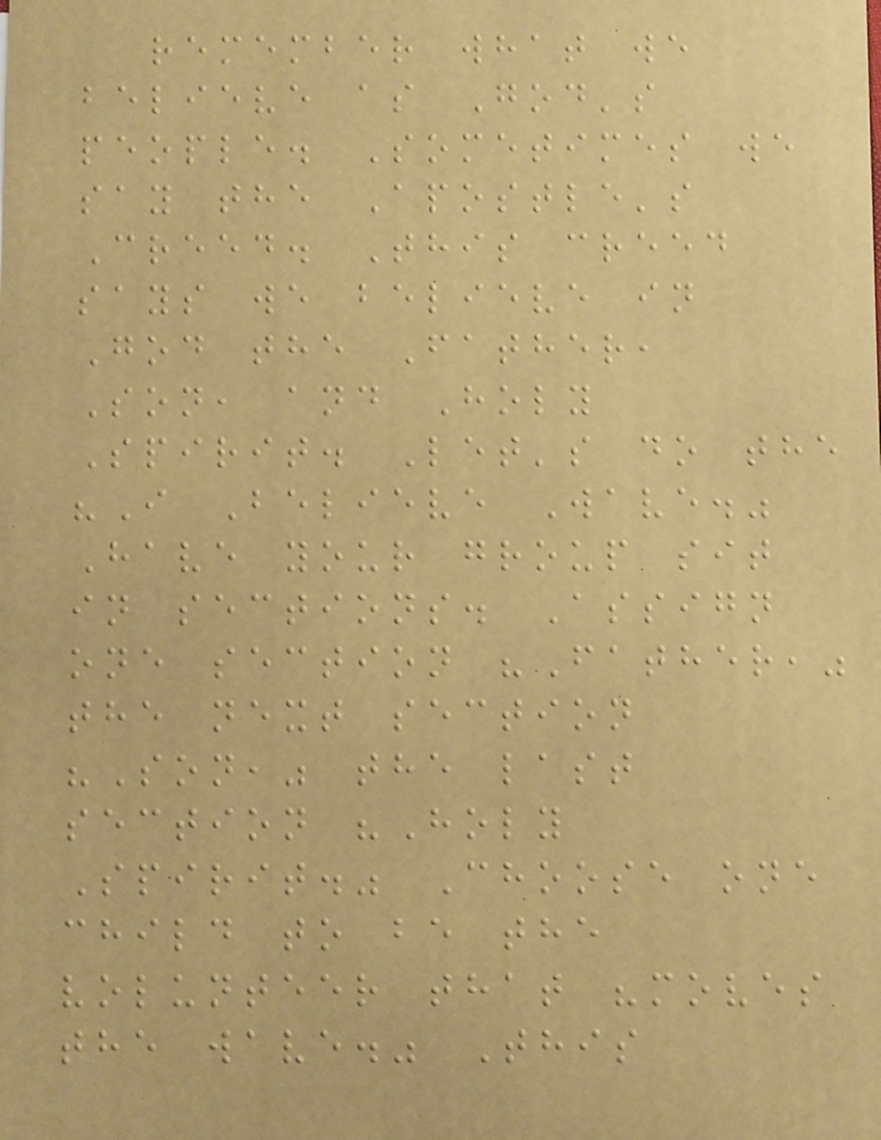remember what we
believe as God's
people. Sometimes we
say the Apostle's
Creed. This creed
says we believe in
God the Father,
Son, and Holy
Spirit. Let's do the
"I Believe Wave."
Have your group sit
in sections. Assign
one section "Father,"
the next section
"Son," the last
section "Holy
Spirit." Choose one
child to be the
volunteer that "moves
the wave." This
